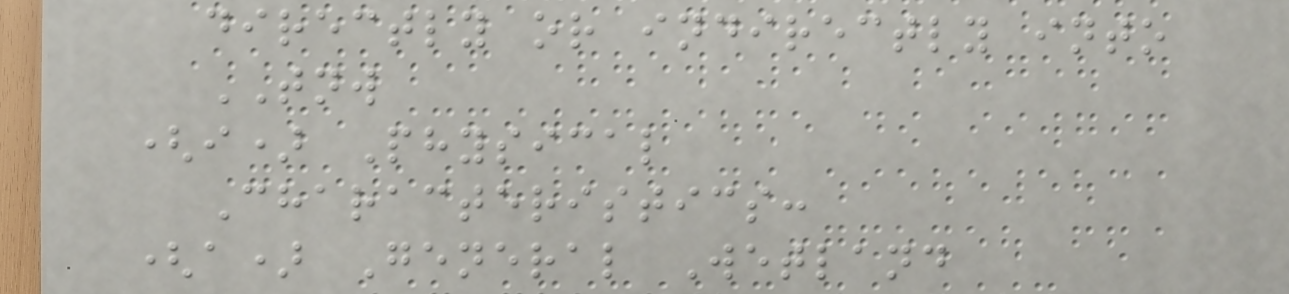directly or indirectly into
TNW
(i) Physical
Characteristics:
(a) General Wetland
